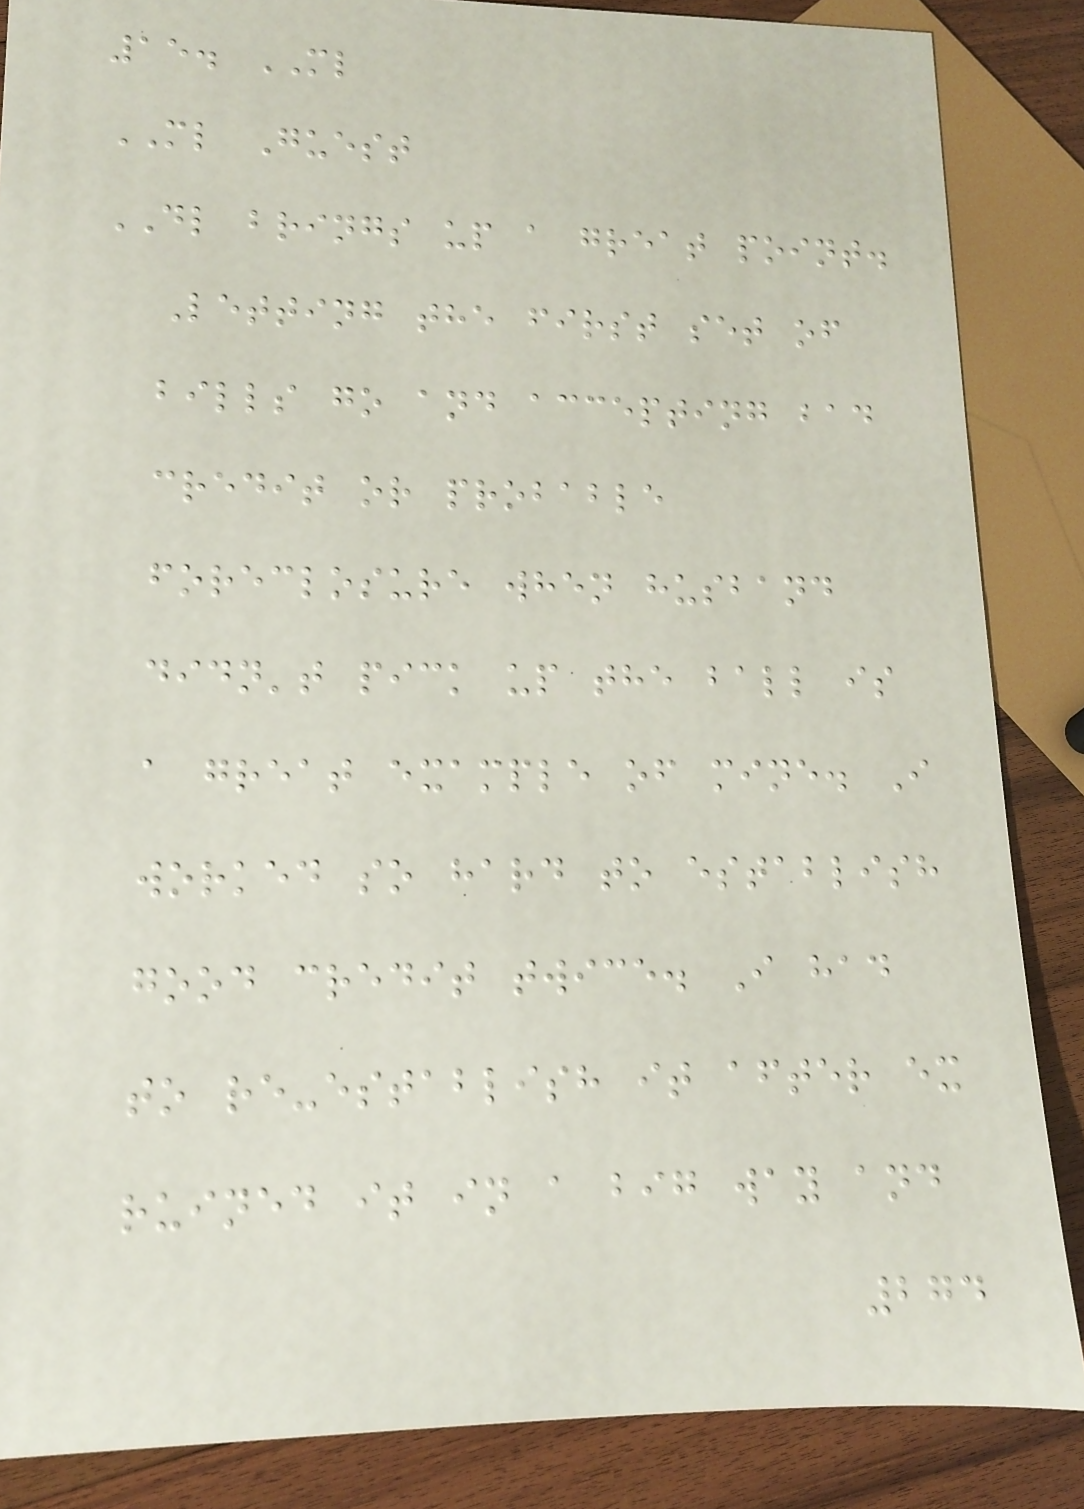15. ML
ML Guest
DL brings up a great point.
Letting the first set of
bills go and accepting bad
credit or probable
foreclosure when husband
didn't pick up the ball is
a great example of mine. I
worked so hard to establish
good credit twice. I had
to re-establish it after ex
ruined it in a big way and
274
